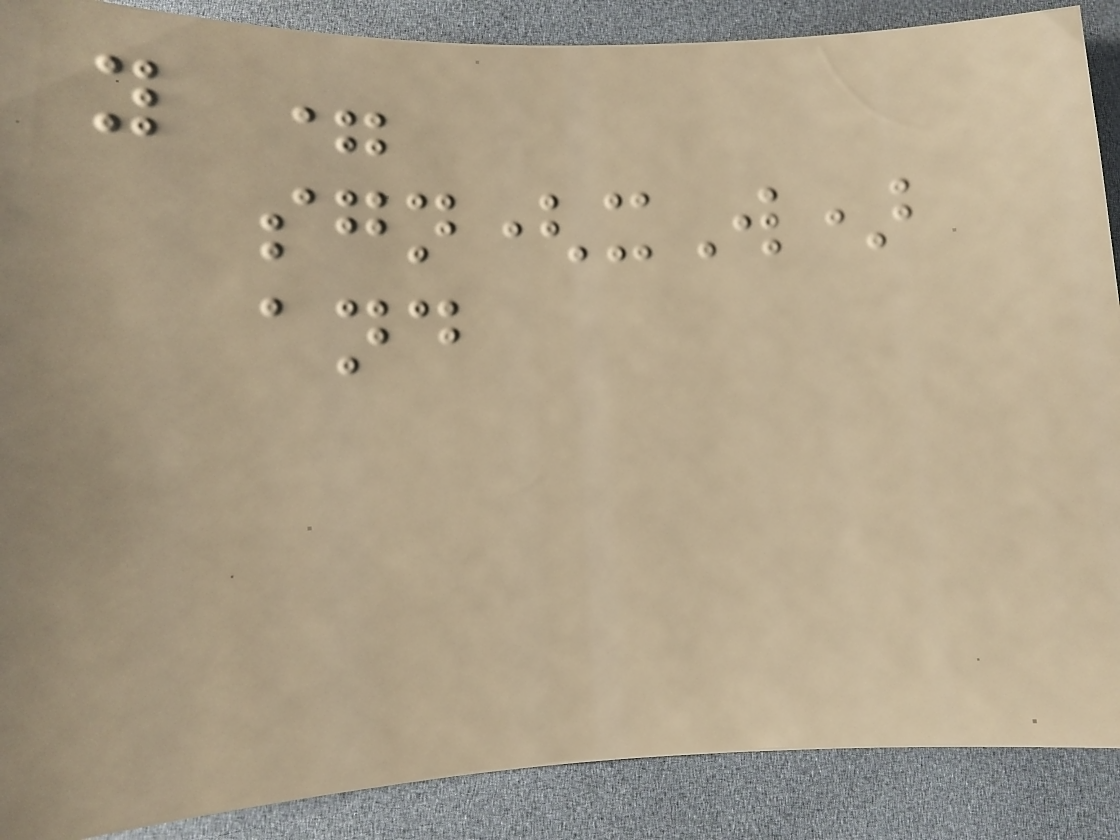y =
sgn(xW)
and
